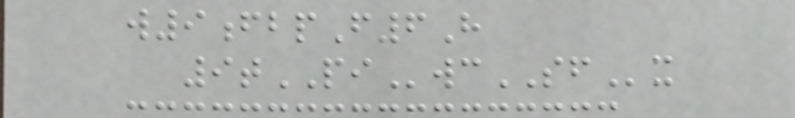w9fbpF6H
9tPIwcSFx
